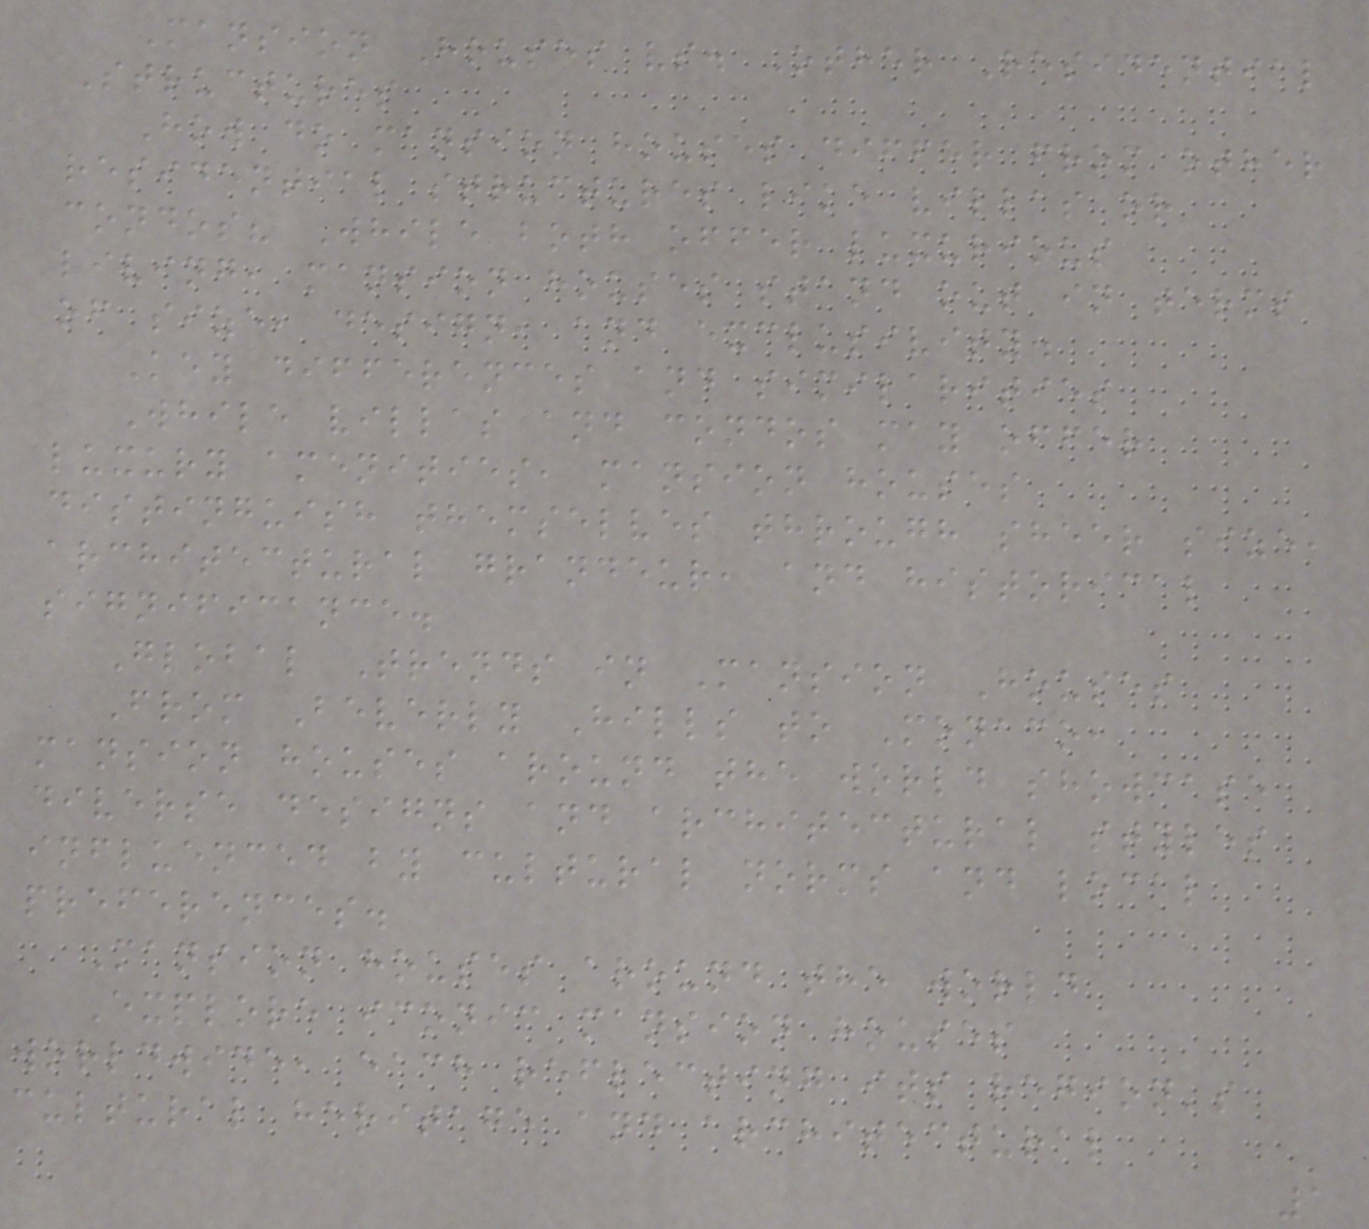Mansion Houses vs. Other Residential
Structures
How do mansion houses differ from other
residential structures like villas or
condos? While both offer luxurious
living, mansion houses stand out in terms
of size, design, and exclusivity.
Key differences and similarities
While villas and condos may offer
luxury amenities, mansion houses
distinguish themselves through sheer size,
architectural grandeur, and historical
significance.
Global Trends in Mansion Houses
From Beverly Hills to Monaco,
mansion houses around the world showcase
diverse designs and architectural styles
influenced by cultural norms and local
preferences.
Mansion houses around the world
Explore iconic mansion houses
worldwide, each reflecting its region's
cultural heritage and architectural
1
